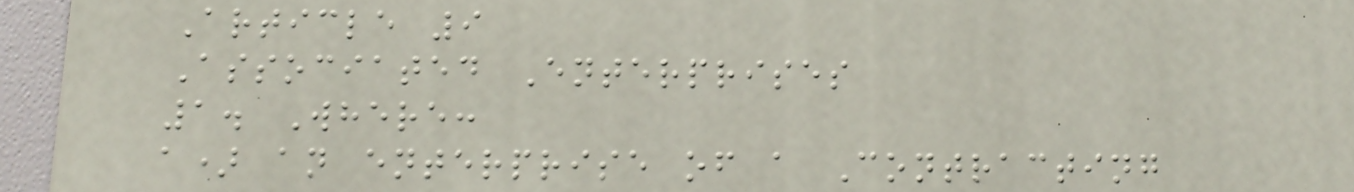Article 9
Associated Enterprises
1. Where:
a) an enterprise of a Contracting
